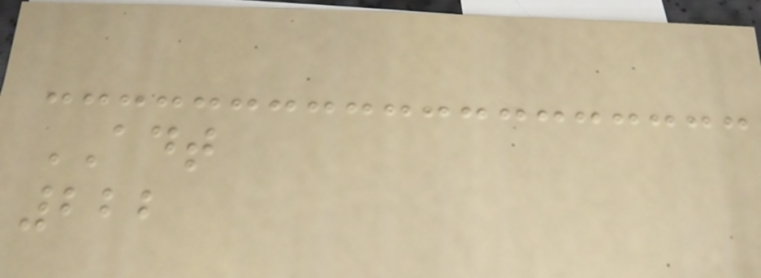ADT
222
